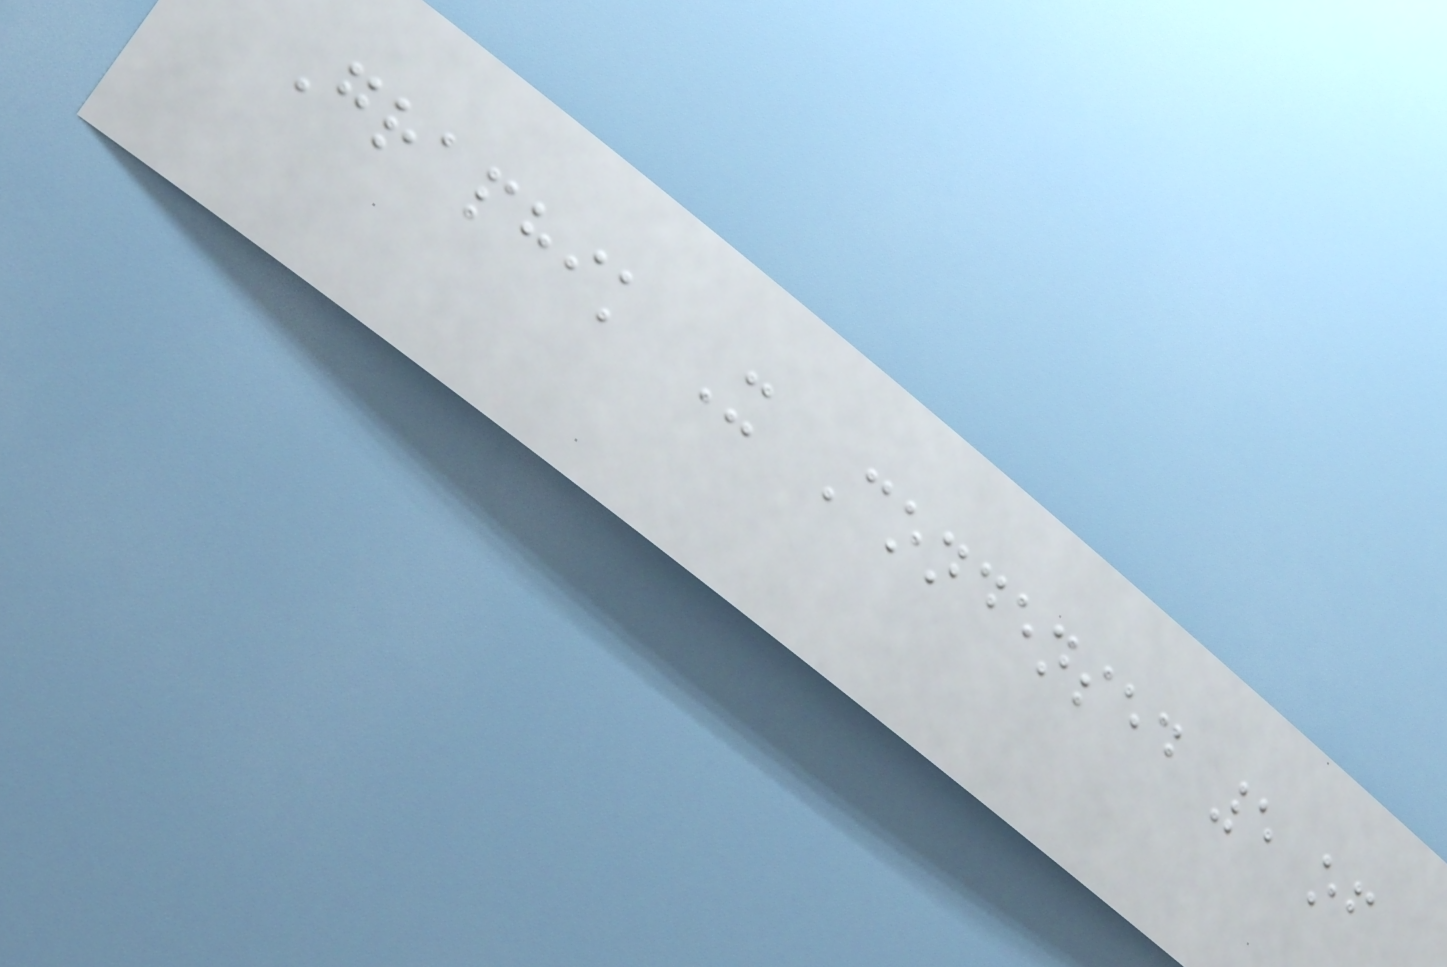Graphik X Condensed 5 of
